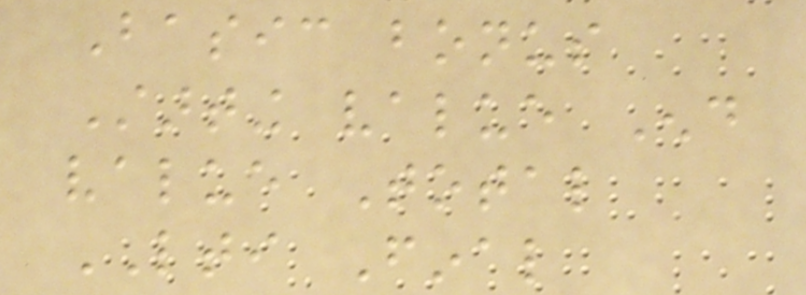Basic bonus
Starting value End
value Total
LTI Final
